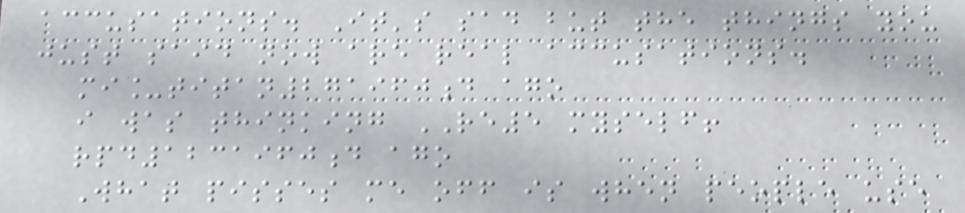accusations. It's sad but the things you
just said now are real accusations.
mi_titan271960d ago
i was thinking RE5 myself!
rpd1231960d ago
What pisses me off is when people use
